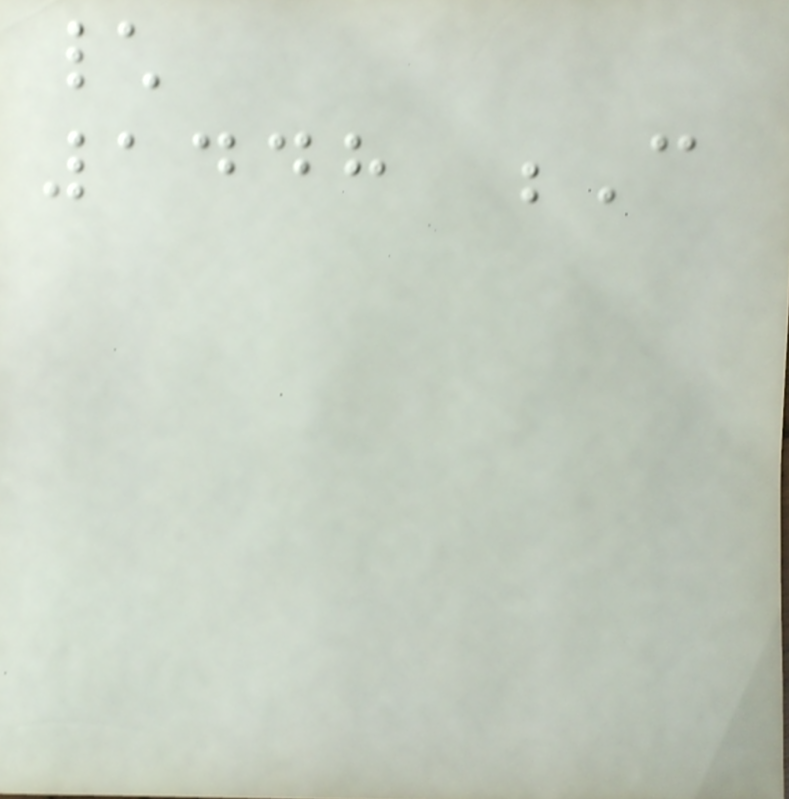\
1448 C
